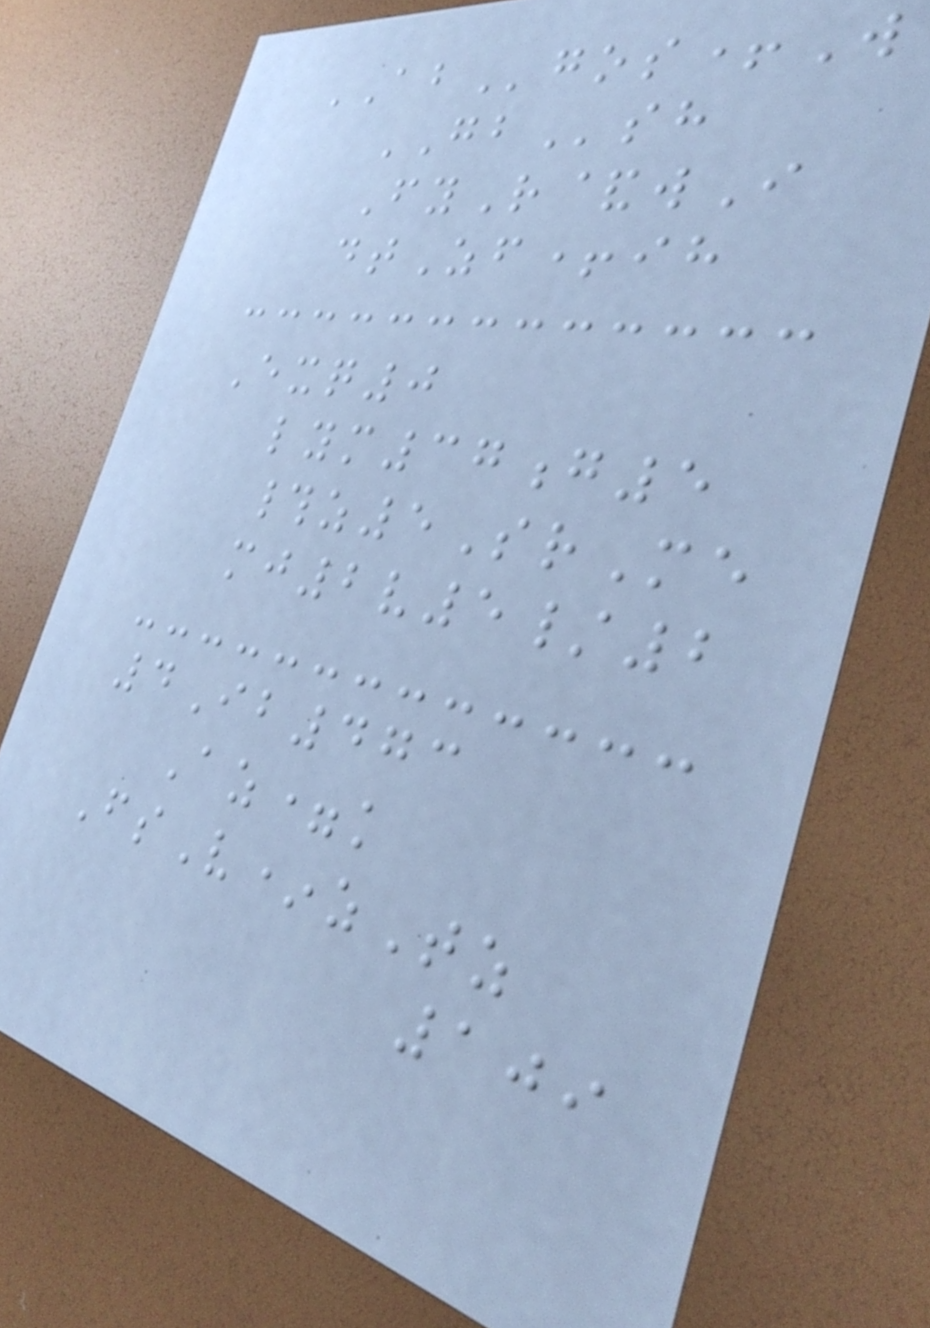ABgos+W
GBsh
FyR&wI
dtZf+ih
Exq0
lym37g5
#z5SrMe
mj2v5/2
4Ib473
Az=k
FsV*zTz
109
